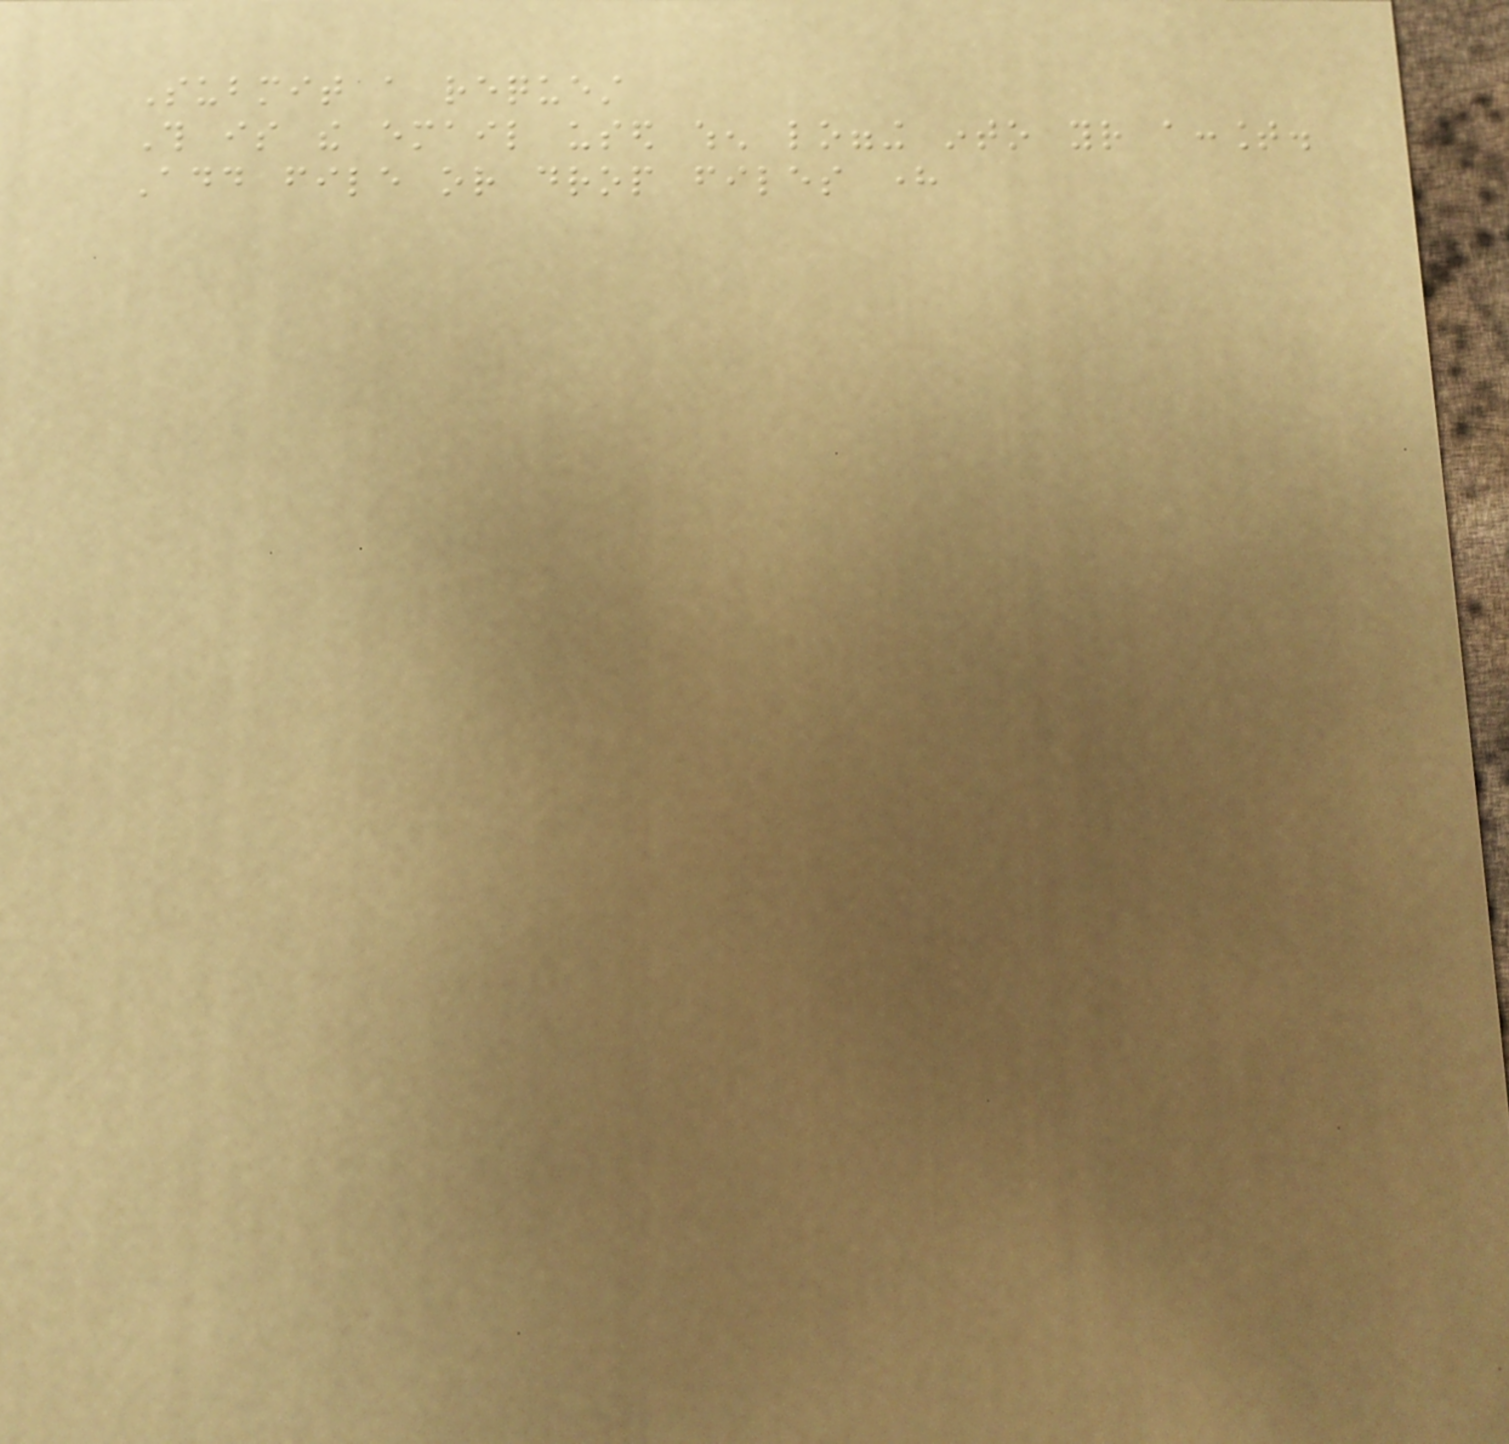Submit a request
This is the email used when logging into your account.
Add file or drop files here
